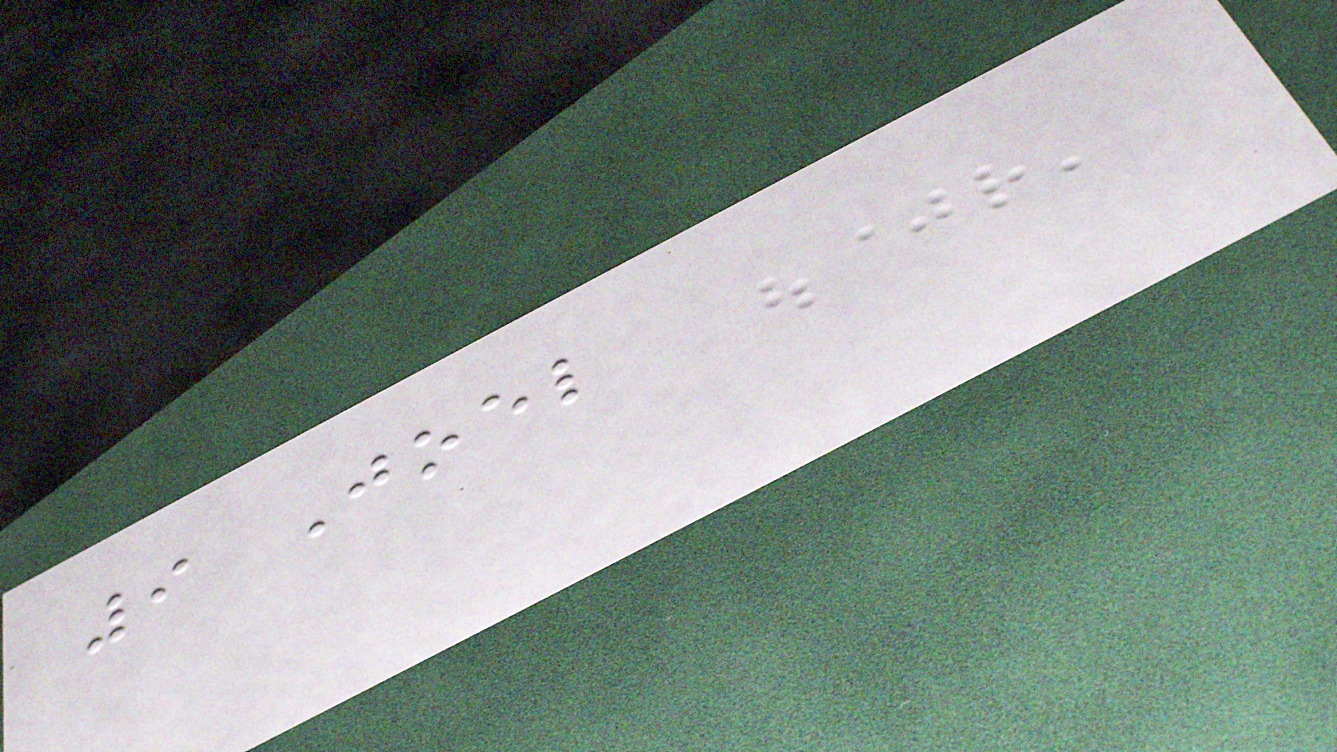9 Joel
